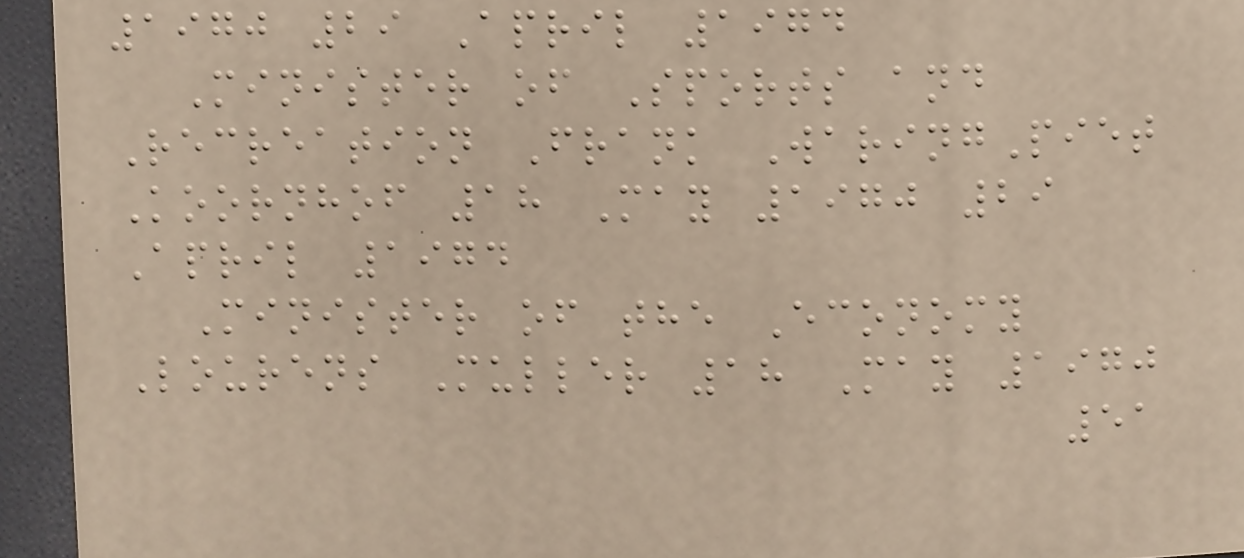1970 29 April 1974
Minister of Sports and
Recreation Frank WaringPiet
Koornhof 18 May 1970 29
April 1974
Minister of the Economy
Lourens Muller 18 May 1970
51
